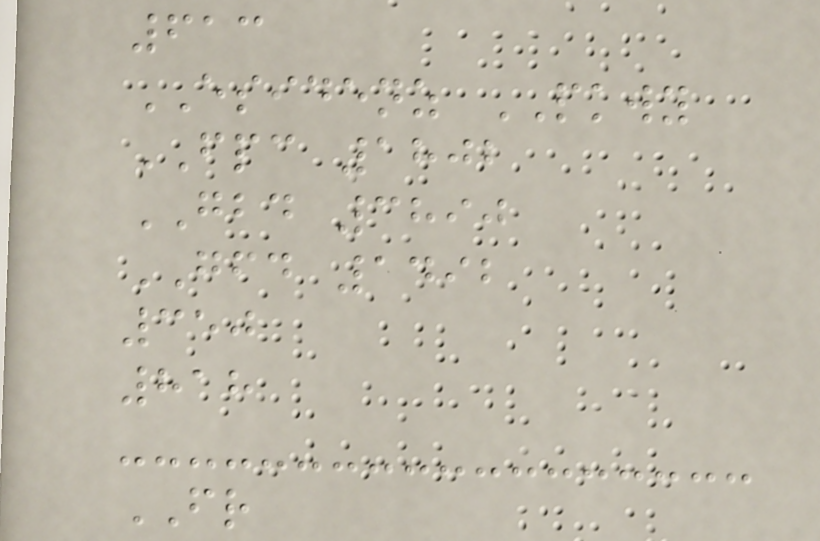613
ESIDENZ PKWY
FPC 1802
GBD 3890
GFD 1492
350
818
FR
